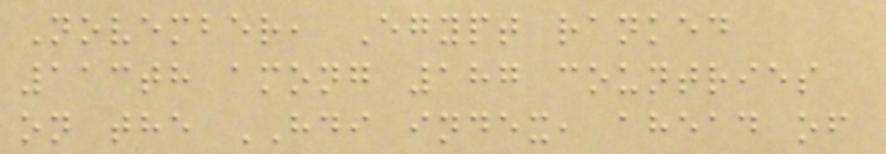November, Egypt ranked
113th among 187 countries
on the HDI index, ahead of
